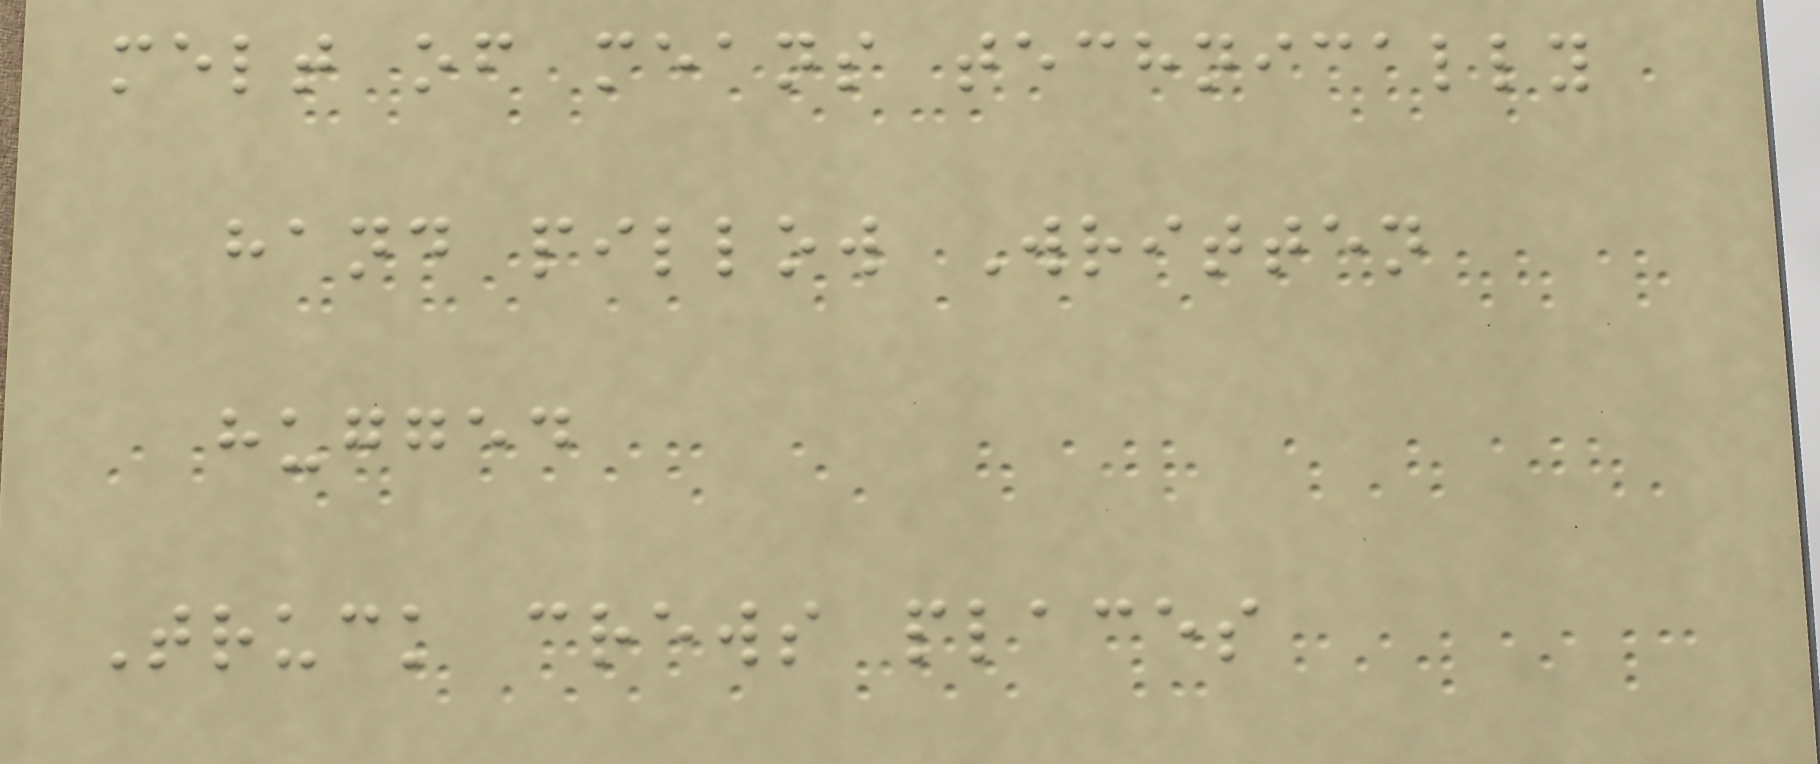melt of means technically
hand pillow Written
hugged
Truck crews places
